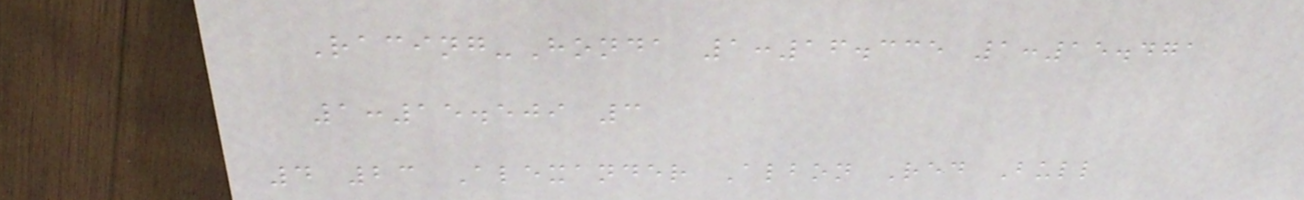Racing-Honda 1:16.335 1:15.471
1:15.509 3
4 23 Alexander Albon Red Bull
